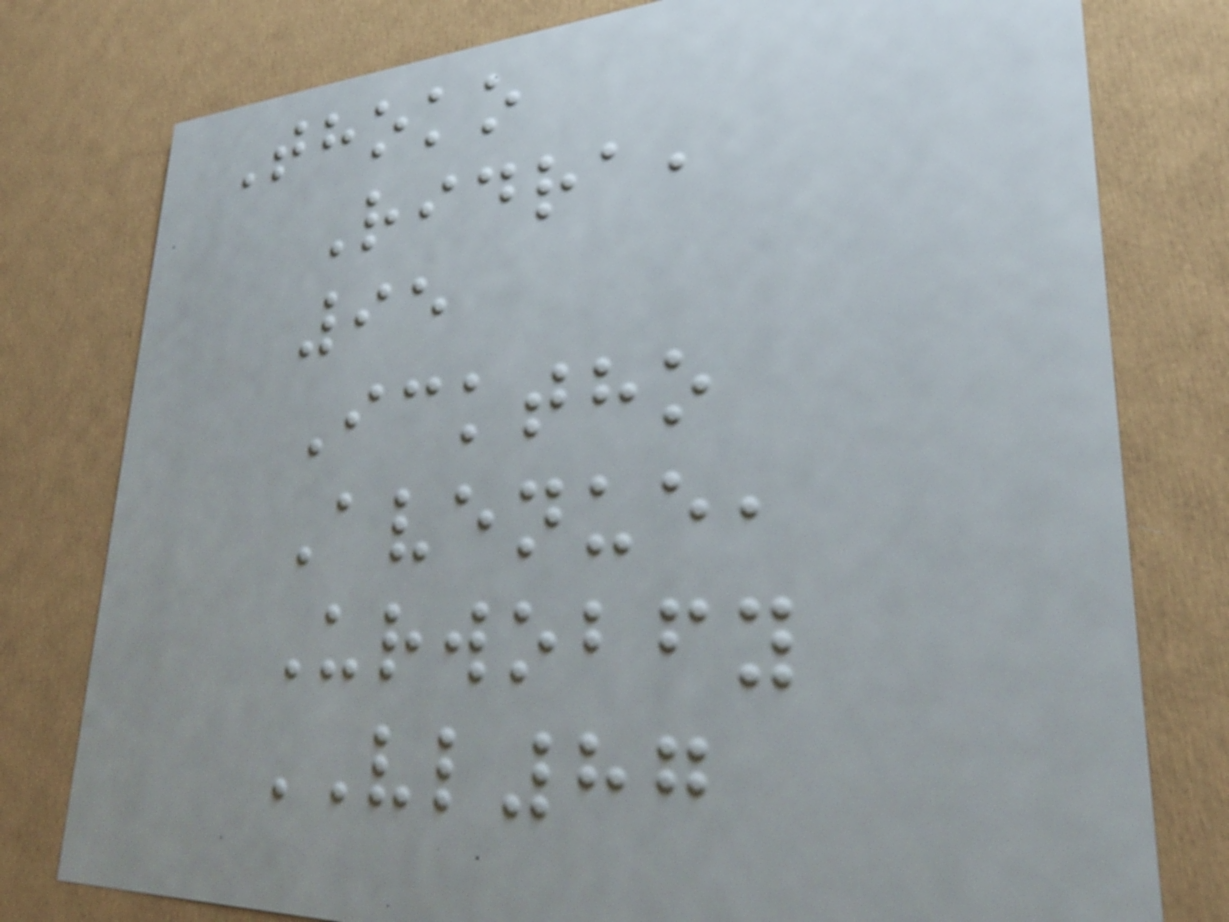Thoko
Ridra,
95
Icktho
Avenue,
Urwobfy
VL87
